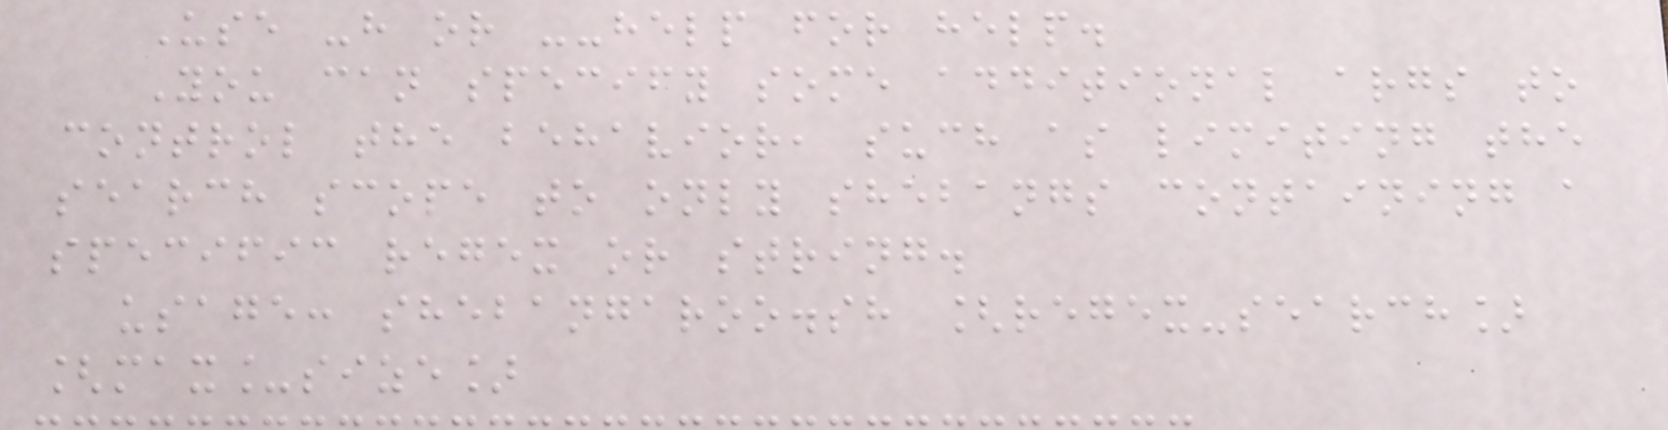Use -h or --help for help.
You can specify some additional args to
control the behavior, such as limiting the
search scope to only shebangs containing a
specific regex or string.
usage: shebangaroo.sh [regex-search]
[max_size]
